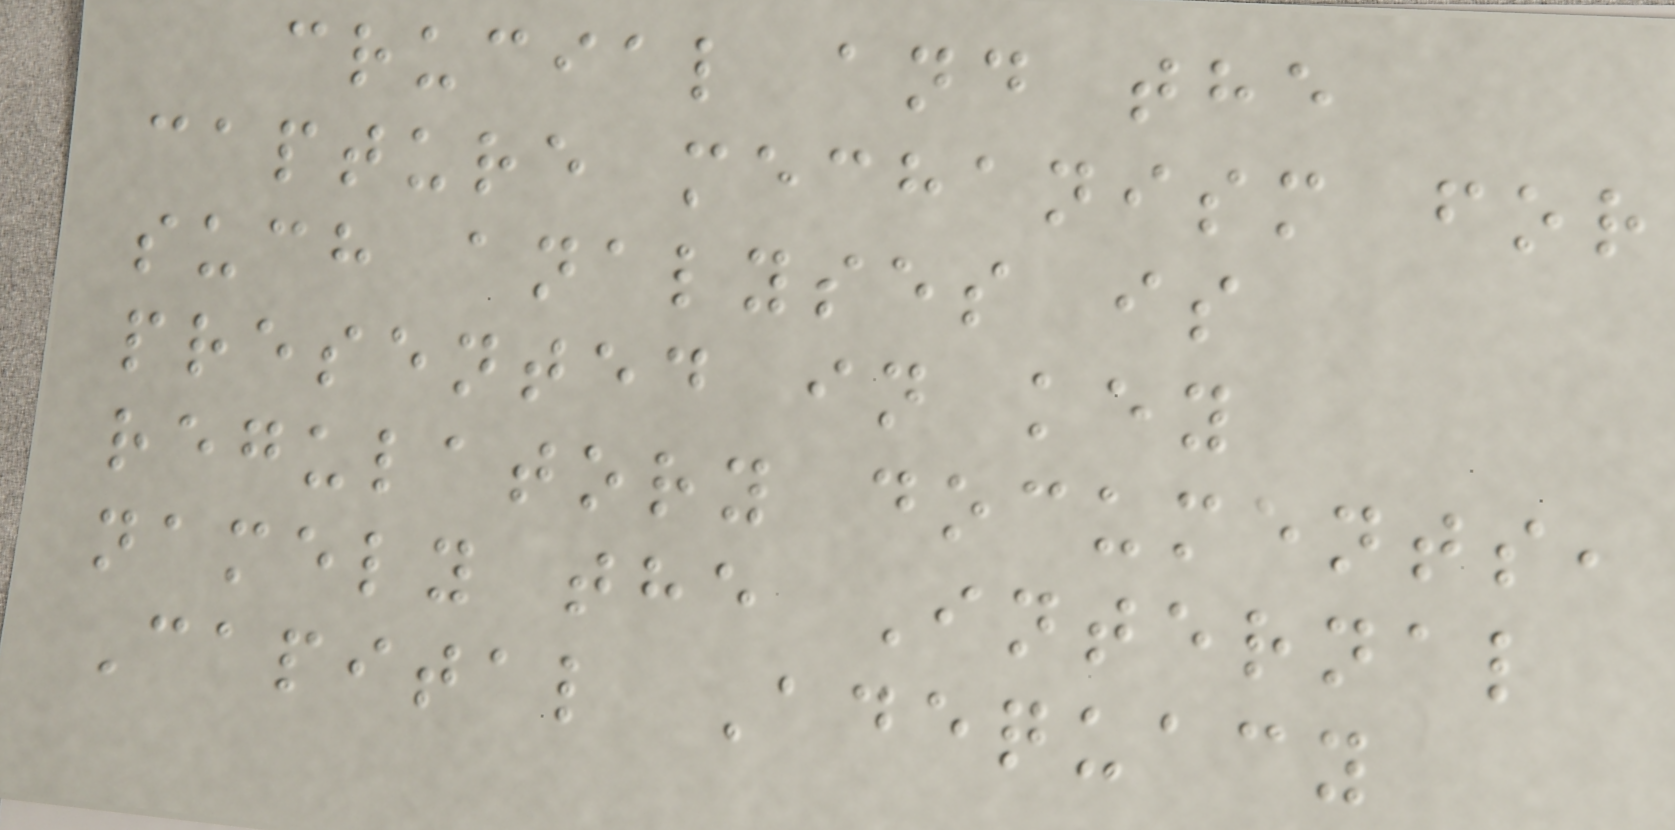crucial and the
capture mechanism for
such analyses is
presented in key
regulatory documents,
namely the Internal
Capital Adequacy
